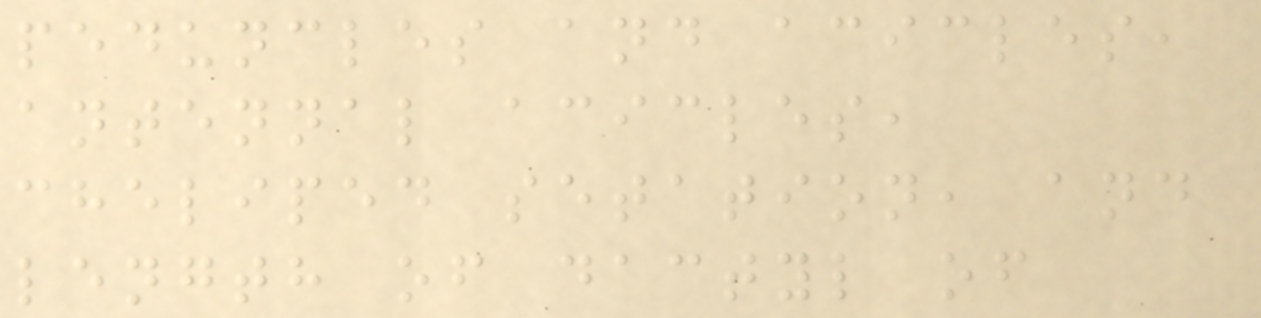peduncles and acicles,
antennal acicles,
cheliped setation, and
length of dactyl of
